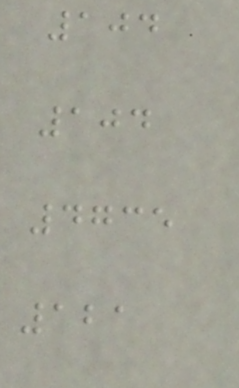104
104
4735
121
